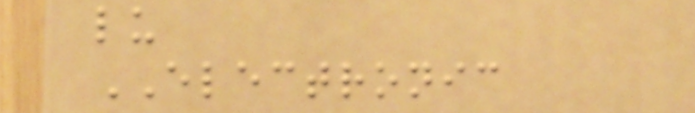lu
ELECTRONIC
